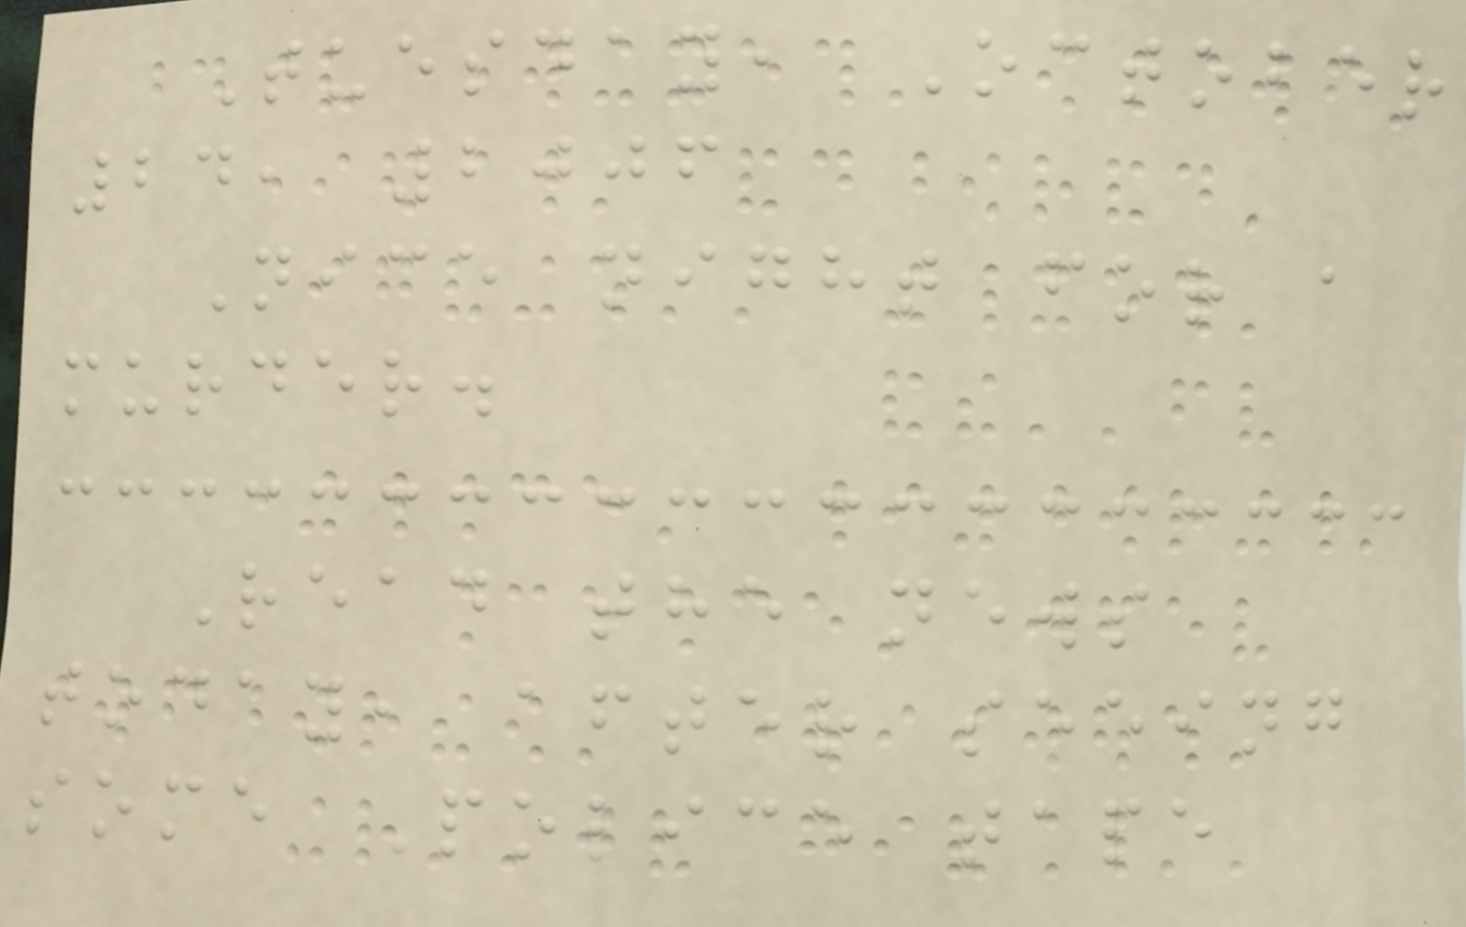Tuesday, October
24, 2006
Nice night for a
murder.
Read the news
today, after seeing
some Police tape
